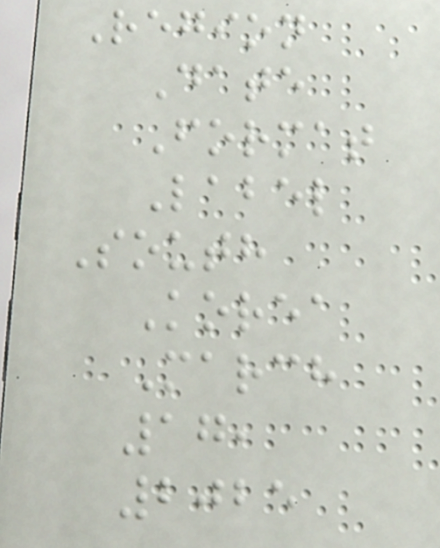Region
Date
Format
Label
South
Korea
March
17,
2025
